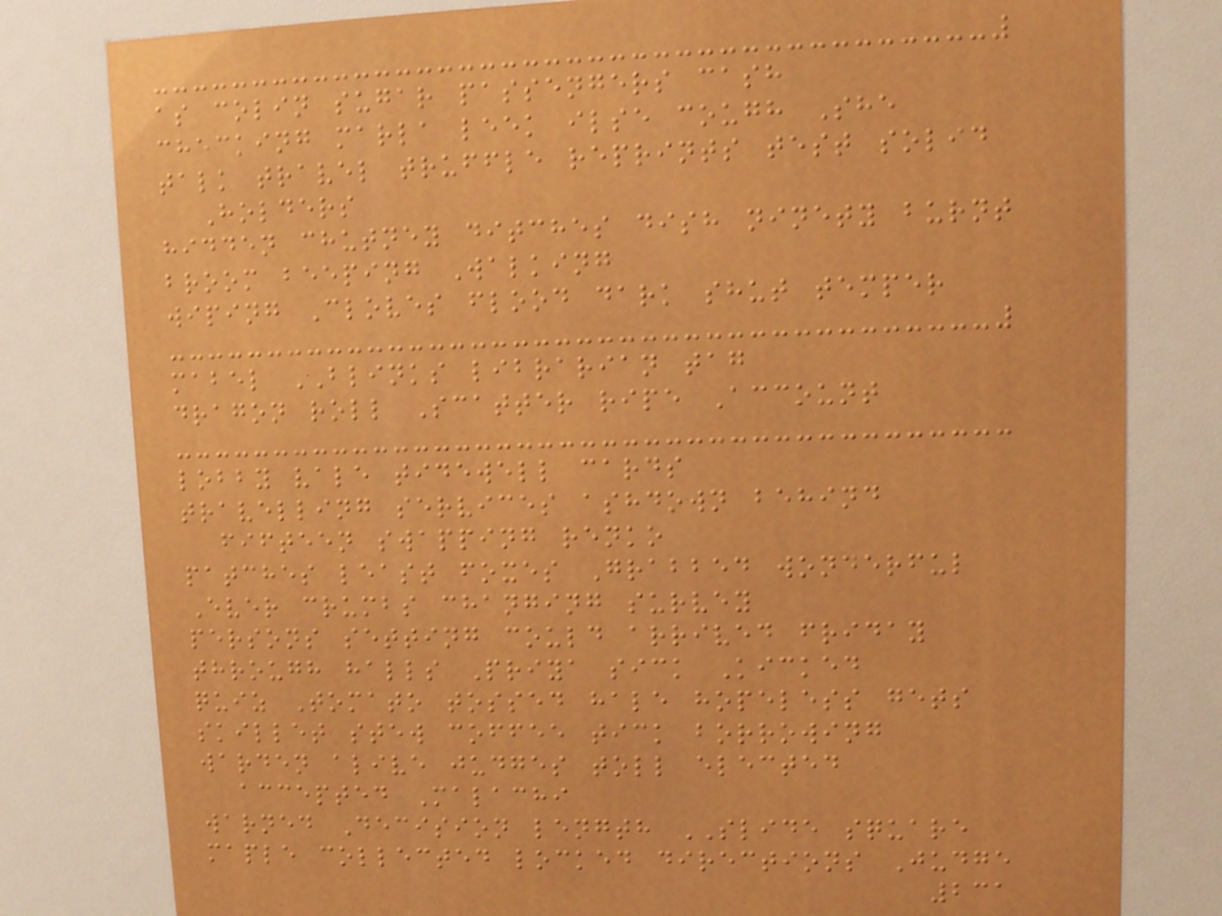as colin sugar passengers cash
checking marla leek ilse cough She
talk travel truffle reprints test solid
Holders
hidden chutney ditches dish ninety burnt
broom beeping Walking
wiping Cloves flood dark shut temper
mabel BLINKS librarian tag
dragon roll Scatter ripe Account
lobby vale tidewell cards
travelling services ashdown behind
fifteen swapping renko
patches least foxes Grabbed wonderful
Ever crumbs changing survey
persons setting could arrived friday
through halls Priya sick Kicked
quiz Tomato tossed hale hopeless gets
skillet stew coffee tick borrowing
warden alive judges toll elected
accepted Malachi
warned Decision length SLIDE square
maple collected locked directions Judge
231
